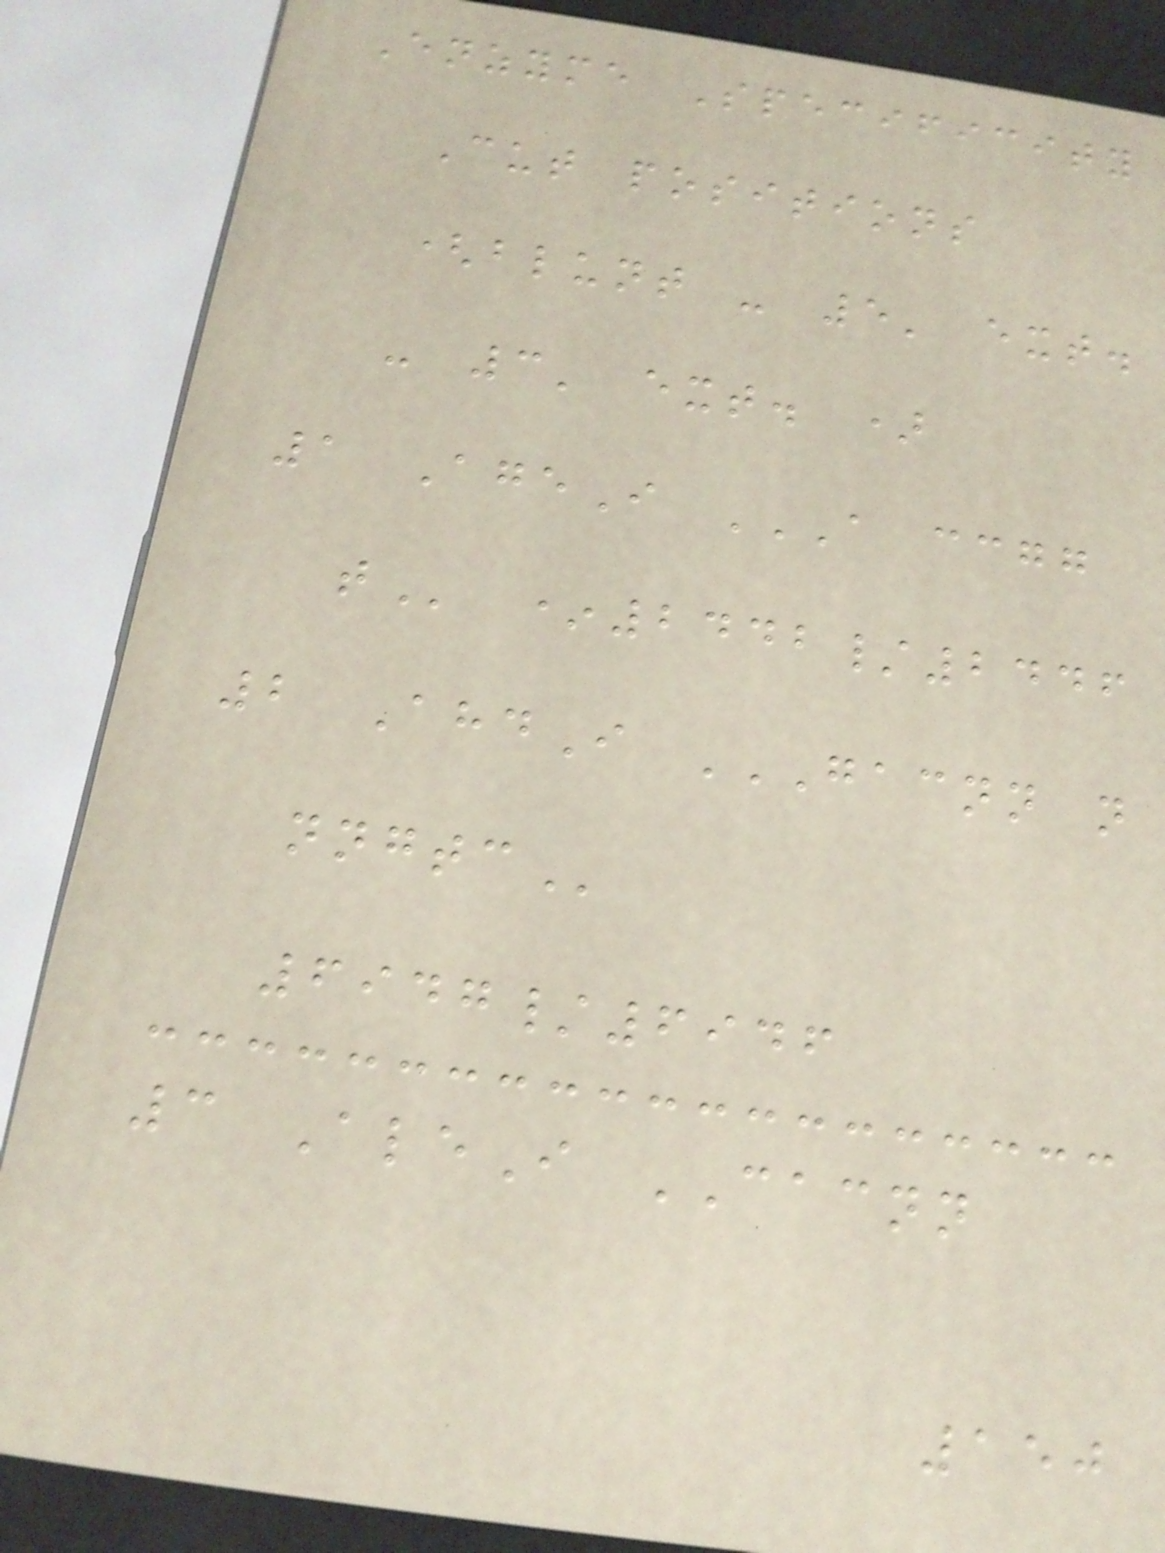Enzyme Specificity
Cut positions
(blunt - 5' ext.
- 3' ext. )
1 AgeI A CCGG
T *2442/2446
2 AhdI GACNN N
NNGTC
6947/6946
3 AleI CACNN
150
